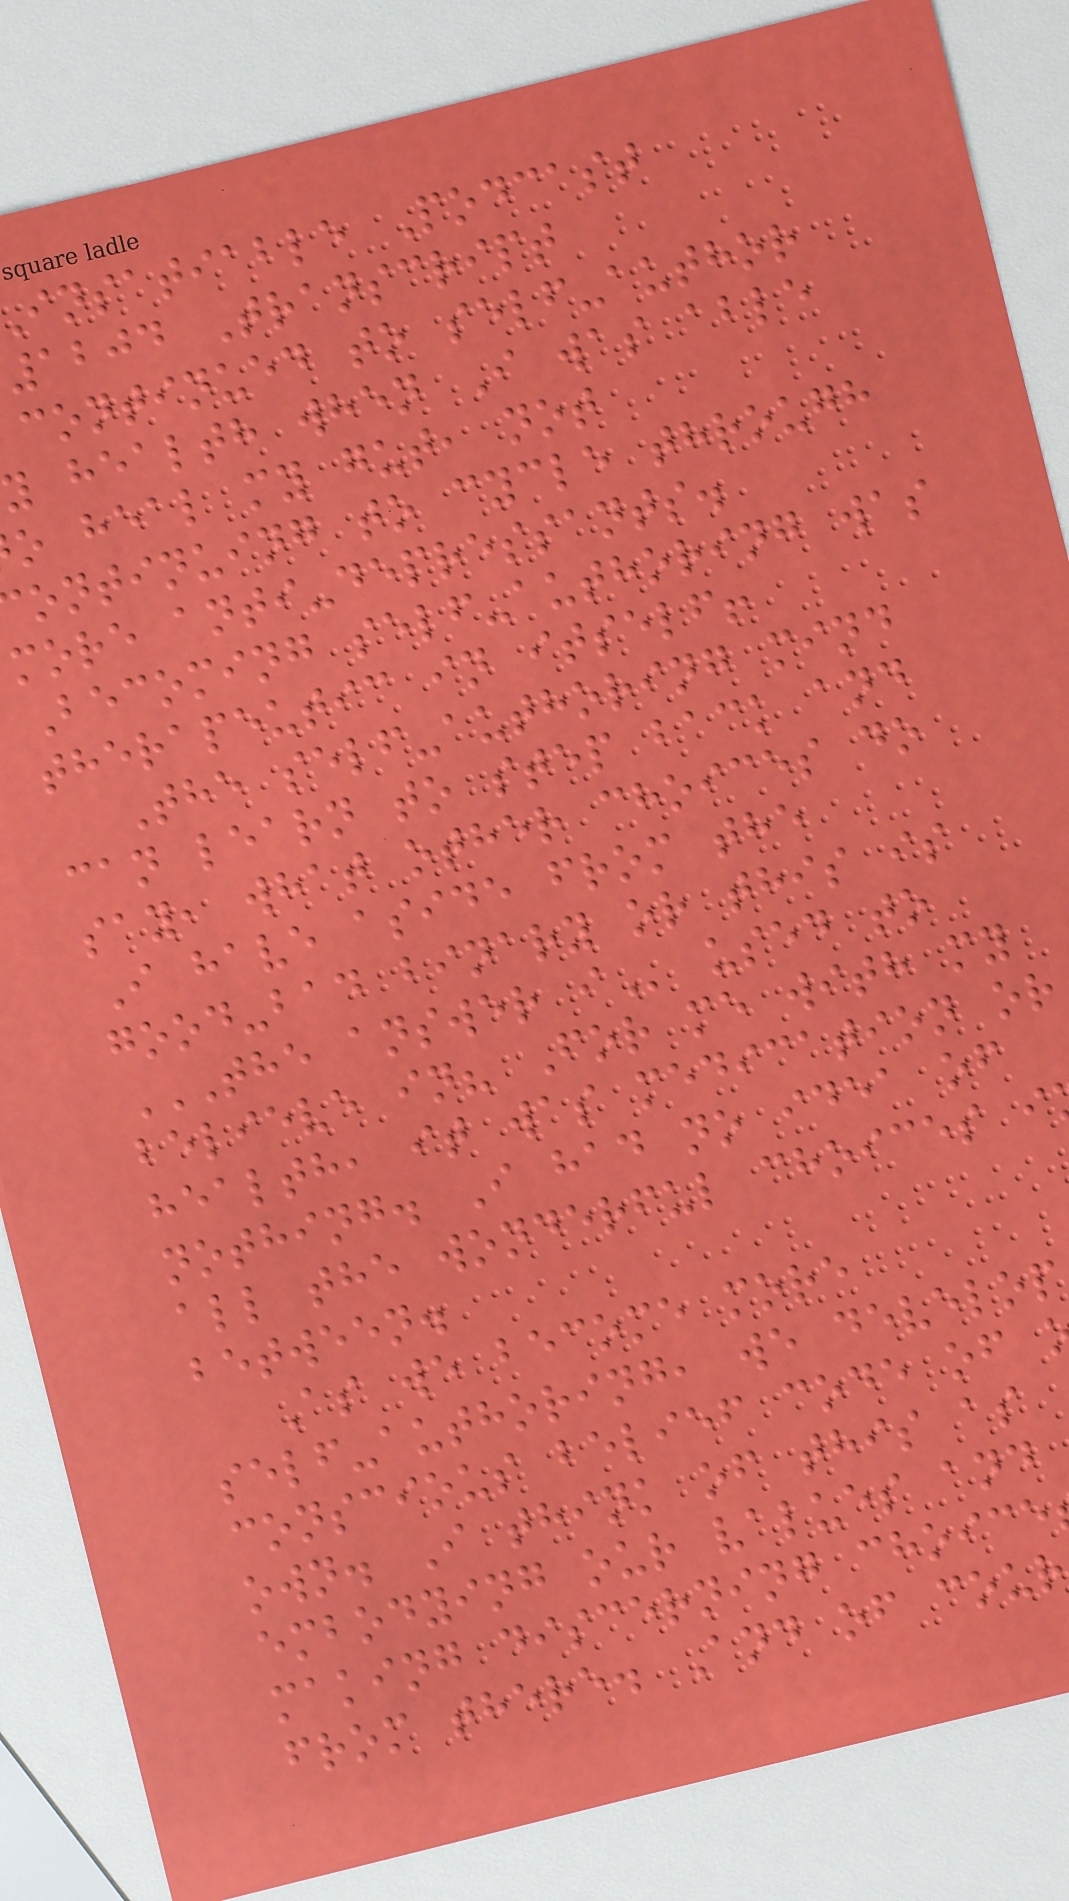insatiable Podcast
1204 Transcript
continued to self-author
y health when I was able
o heal my gut, not
ontinuing to cycle through
more anti-depressants.
Becoming self-authoring was
therapeutic in itself!
The self-authoring mind
can learn to step back and
say, what other choices do
I have aside from the
good-bad binary or this is
THE ANSWER I used to
believe in? For me with my
health, it was medication or
nothing. I had no idea of
all the wonderful choices i
between.
As we become more
self-authoring, we develop
conscious belief code of
own. I think of this as
embodying our values and
making discerning choice
from there. And of cour
